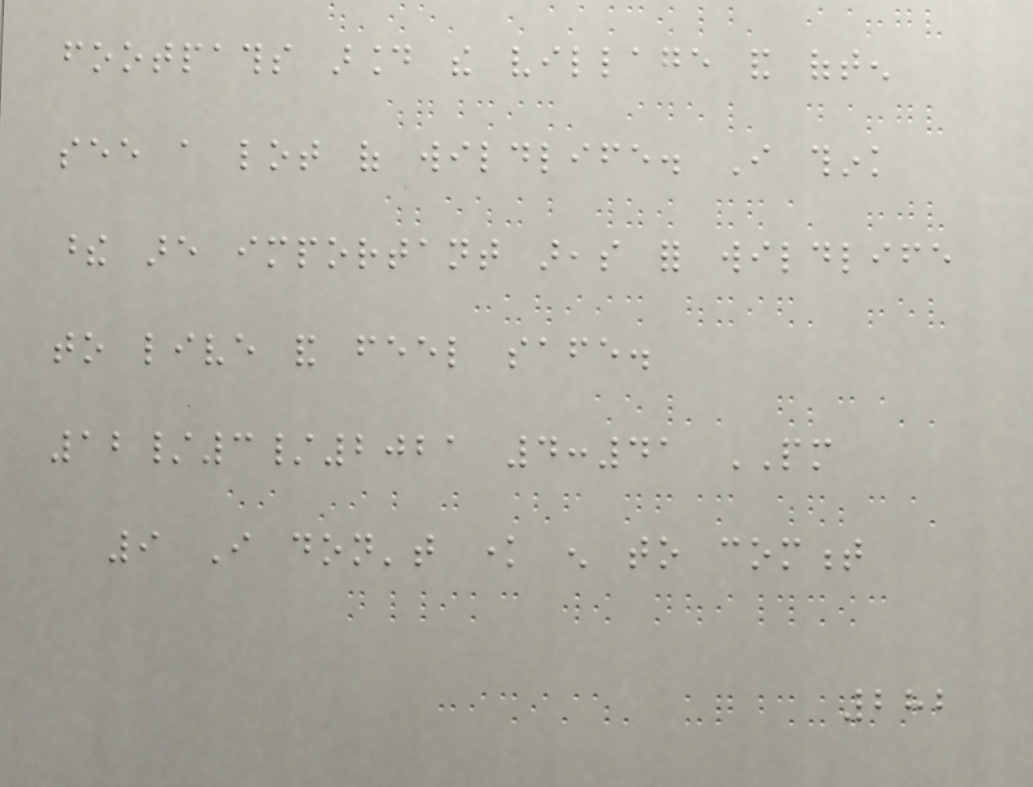footpaths around the village and often
see a lot of wildlife. I think
these are important areas for wildlife
to live and feel safe.
12/3/2021 4:41 PM
9 I don't know enough to comment
282
